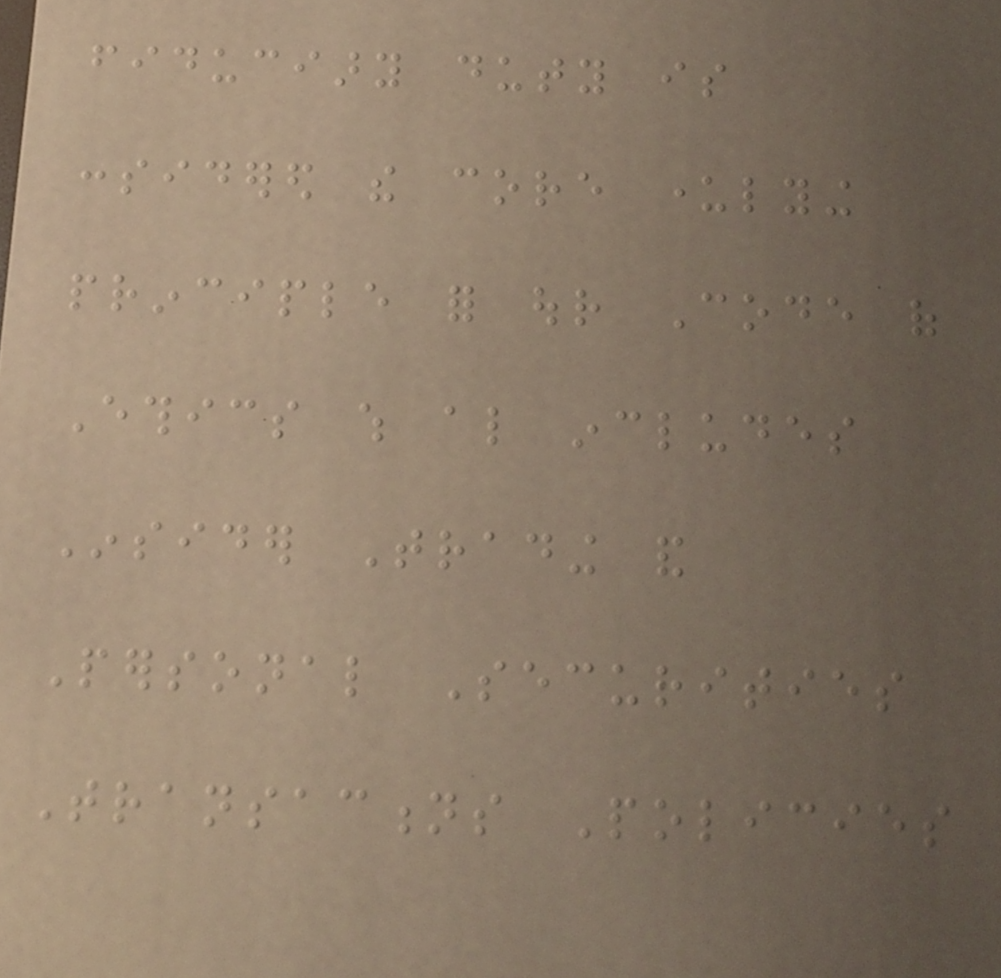fiduciary duty is
considered the core underlying
principle for our Code of
Ethics which also includes
Insider Trading and
Personal Securities
Transactions Policies
